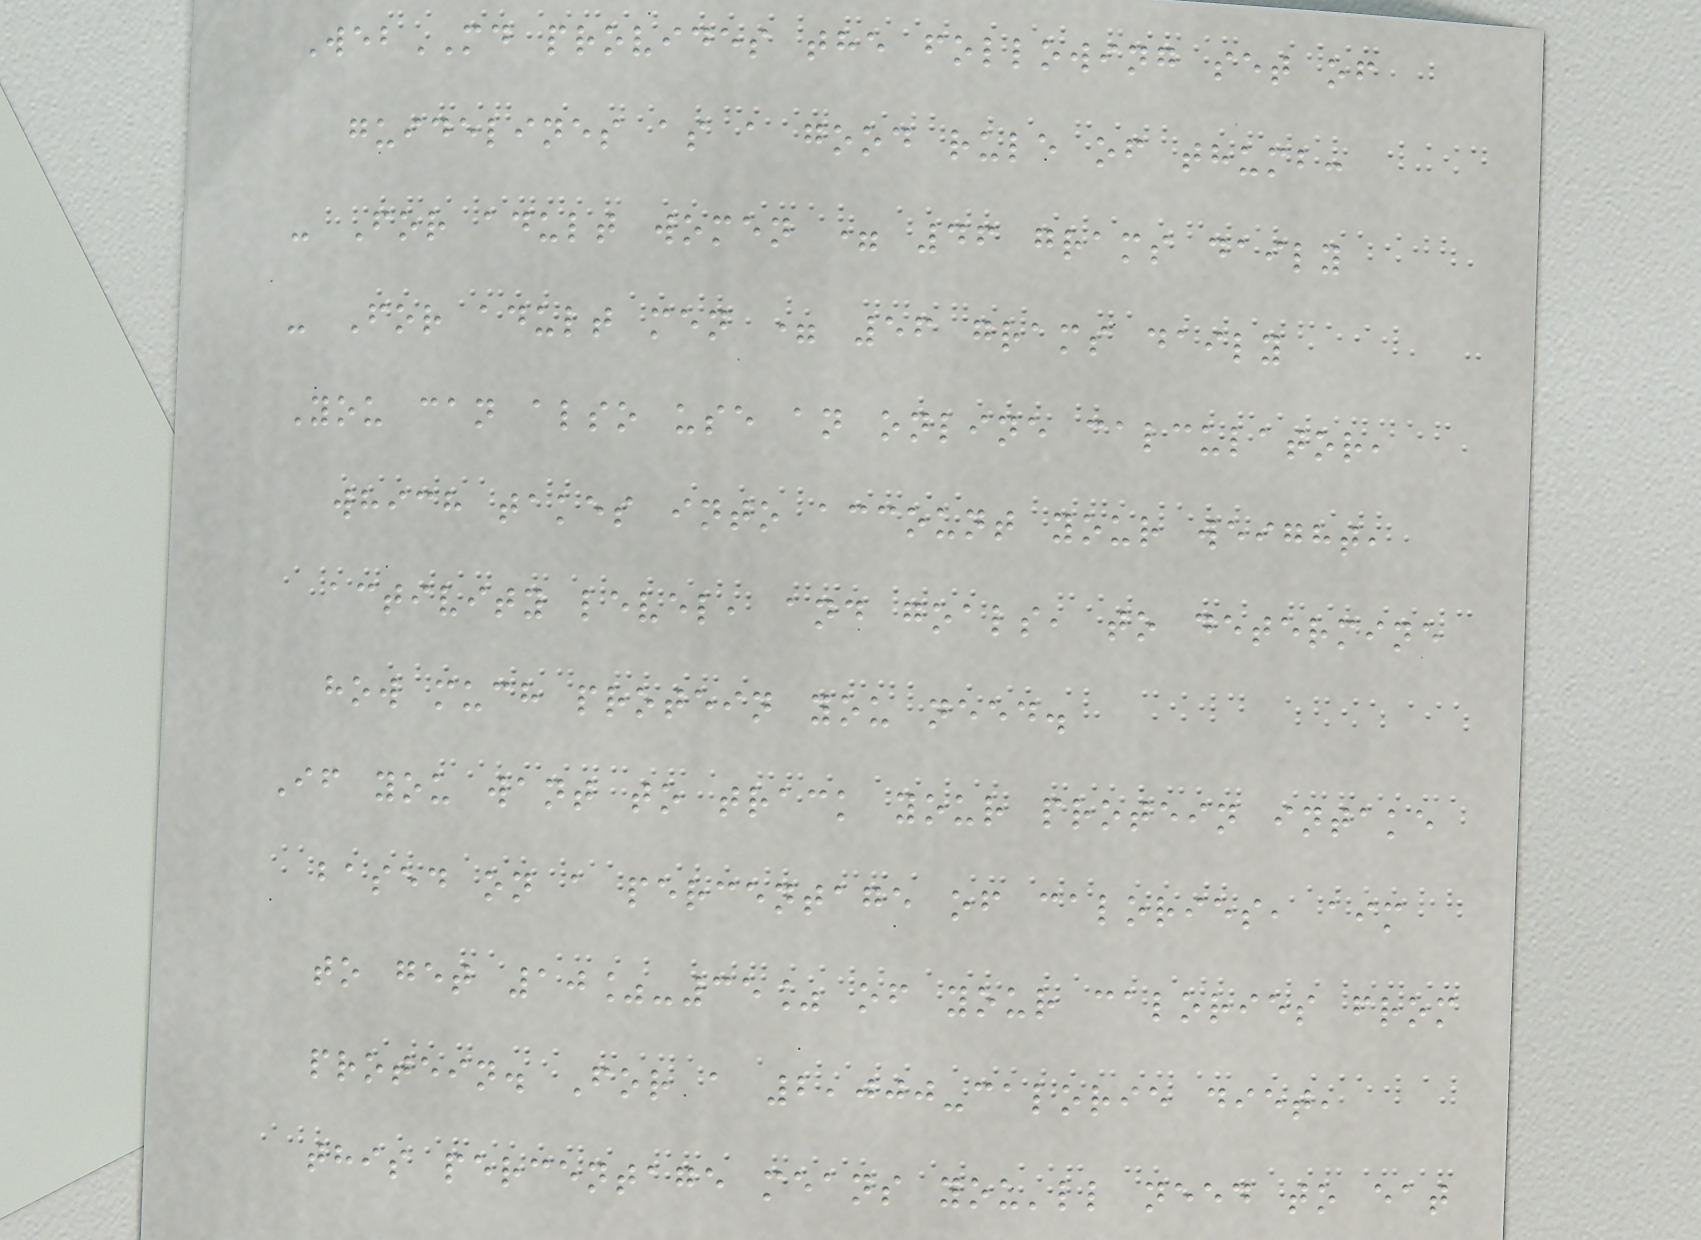WebMD provides the following set of
guidelines as a good rule of thumb:
- For adult women = 46 grams daily
- For adult men = 56 grams daily
You can also use an online calculator,
which takes into account your weight,
activity level, and goals, to determine
how much protein you need.
If you want to track your protein intake
based on a percentage of calories, aim
to get 10%-35% of your calories from
protein. For a 2,000-calorie diet,
this percentage means you'll need to eat
